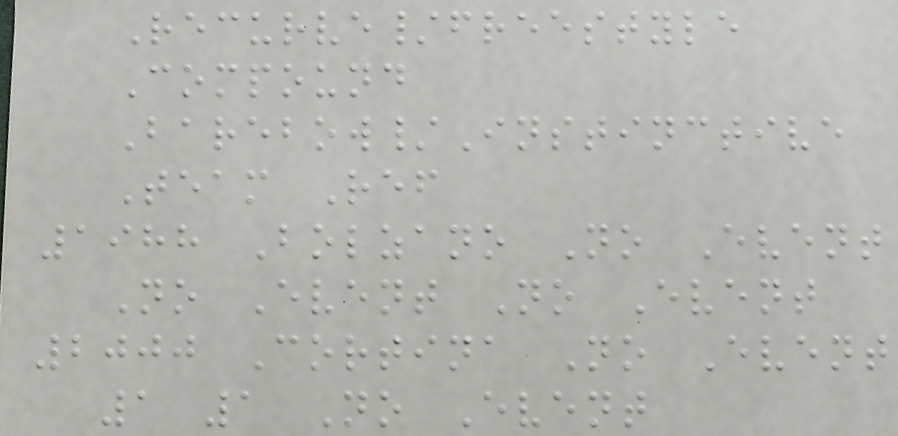Recurve/freestyle
Compound
Barebow/Instinctive
Team Ref
1988 Bolzano No Event
No Event No Event
2000 Cortina No Event
1 1 No Event
